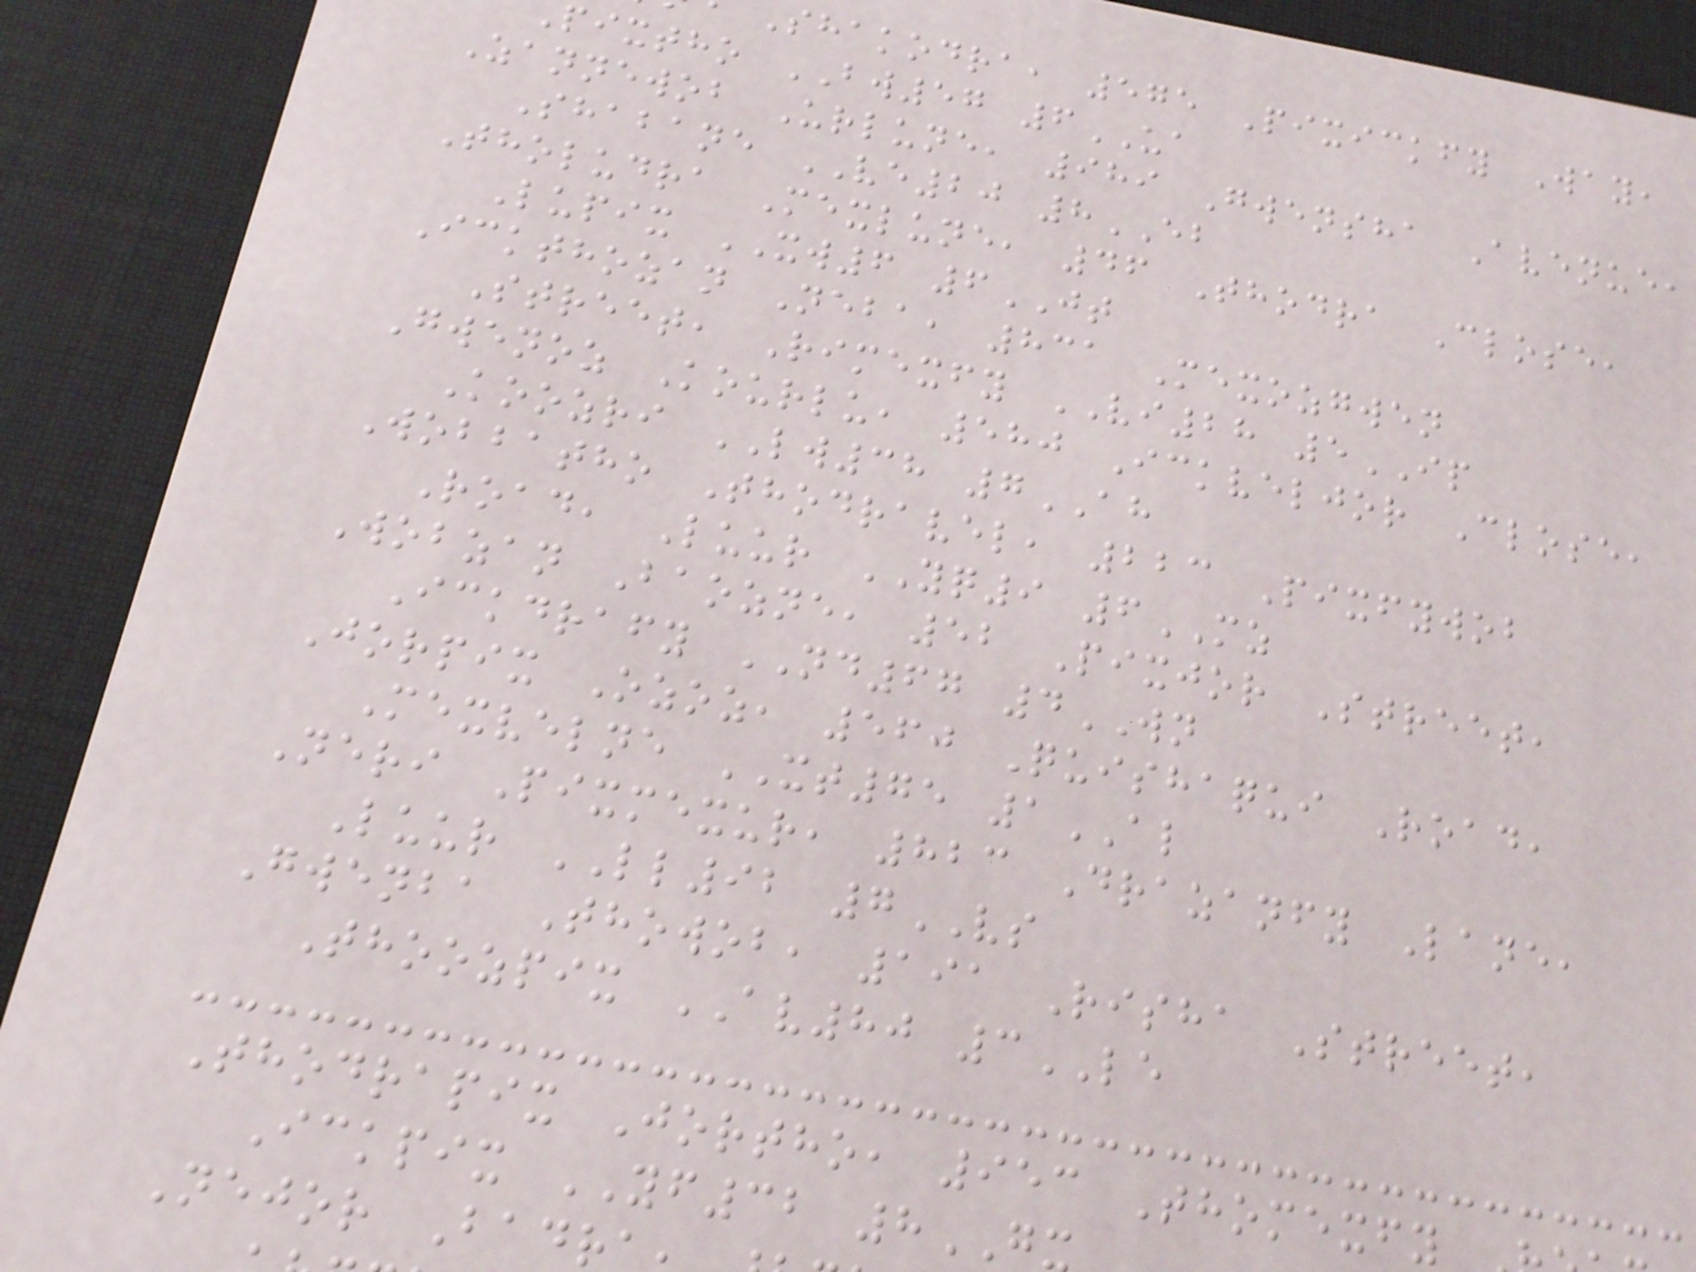Shakodra, 575 Pixickfy Way,
pixtho BW57 6UA
Zannewob Urlune, 989 Gwensha Avenue,
Shabane VE20 8EB
Tholudra Mexlune, 46 Thodra Close,
Lupix XW6 6JT
Ickthozan Neba, 831 Mexozgwen
Street, Rimexfy VI28 5IP
Gwenoz Kourlu, 580 Ickveljor Close,
Koozri LW38 7AH
Wobbatho Thodravel, 223 Pixfywob
Road, Luur YQ9 6MZ
Wobzan Baozne, 52 Pixjor Street,
Ickdrafy ND67 4WN
Jorpix Ozoz, 560 Quishaqui Road,
Mexvelne XT75 1AL
Neri Pixmexur, 823 Drazanfy Lane,
Luur LL92 7VS
Gwenba Thowob, 191 Risha Street,
Thoozpix AV80 3LE
Thodrapix Jortho, 953 Thomexfy
Ickpix YF32 8
Nejor Badr
